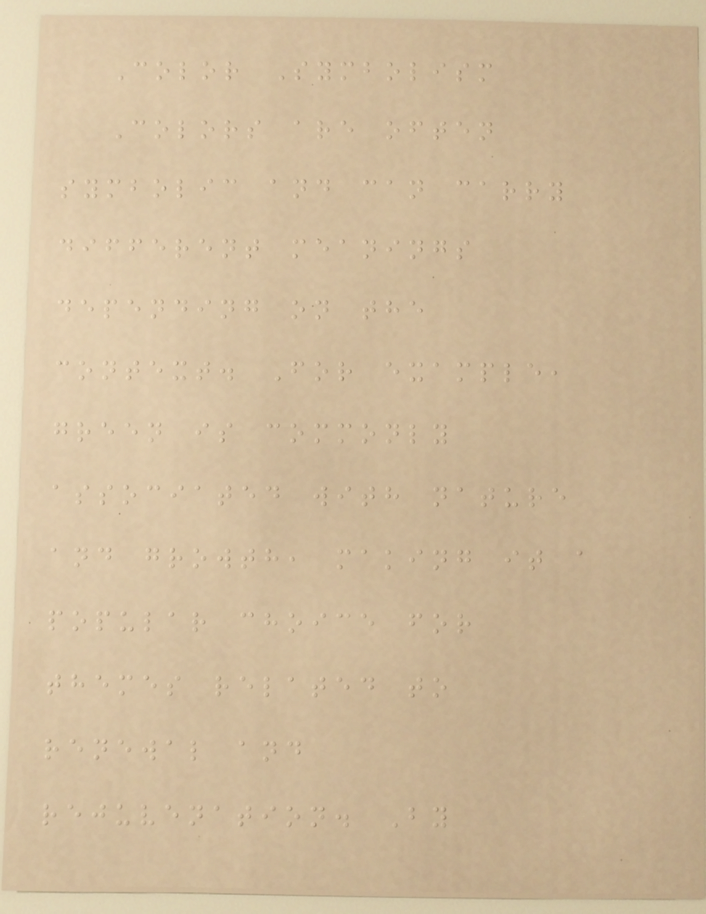Color Symbolism
Colors are often
symbolic and can carry
different meanings
depending on the
context. For example,
green is commonly
associated with nature
and growth, making it a
popular choice for
themes related to
renewal and
rejuvenation. By
